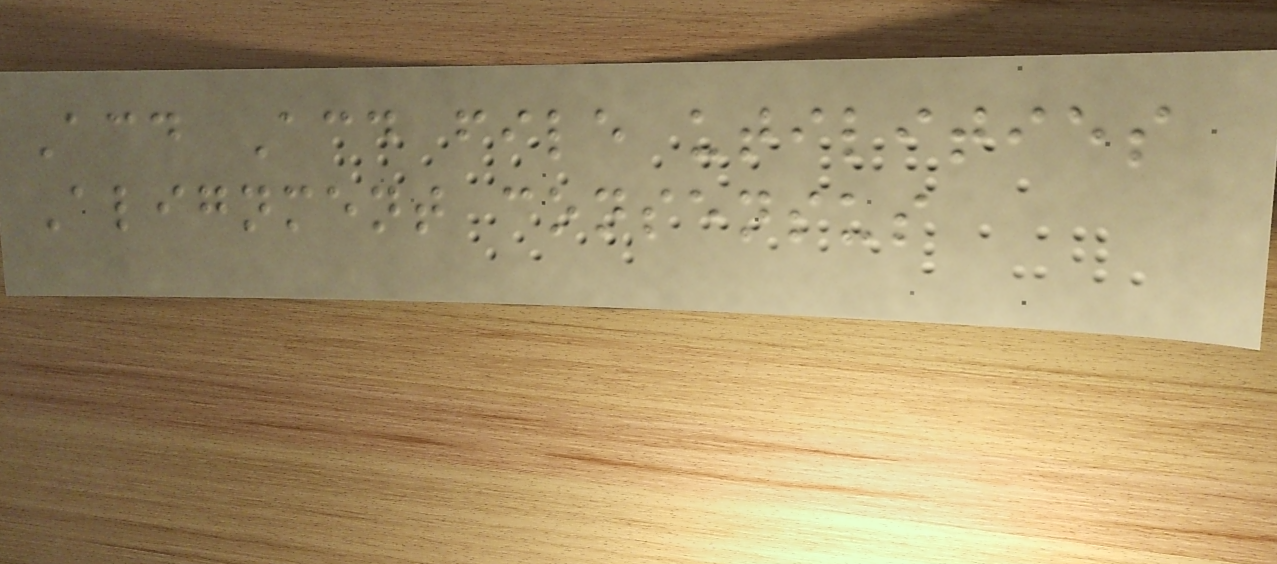Acd Acd file utilities
Alignment consensus
